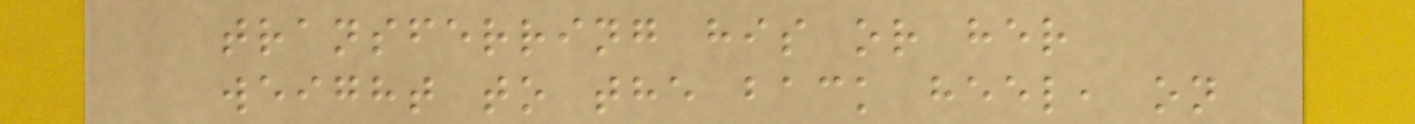transferring his or her
weight to the back heel, on
